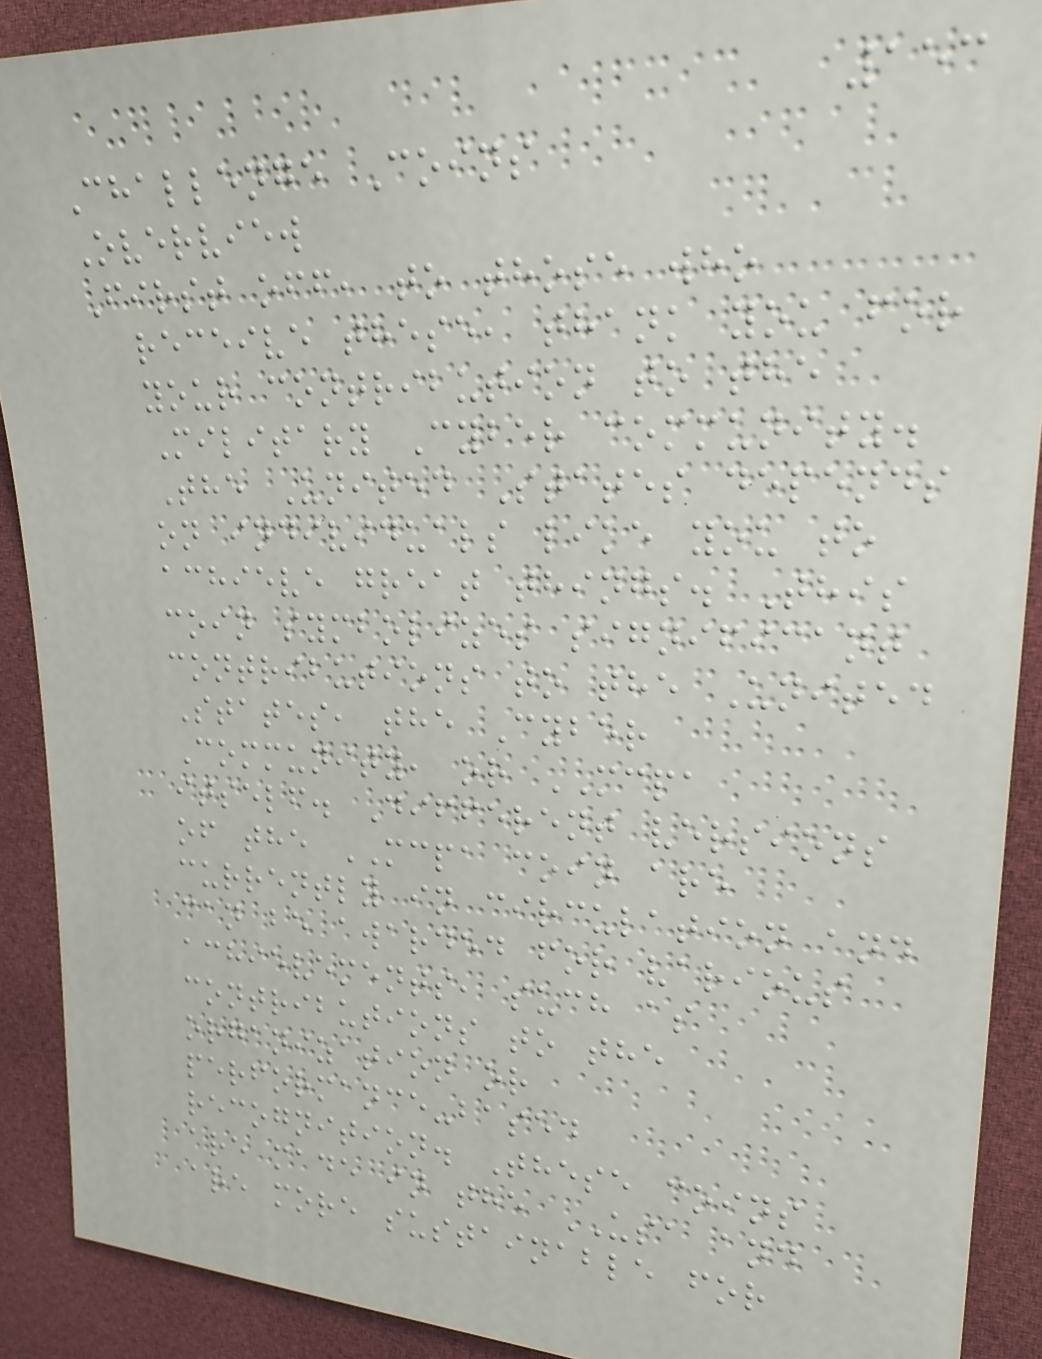153
Challenge Coins
Overview
First off, to those who
receive these, thank you for
your contribution to the
Military Cyber community.
The United States depends
on individuals like you to
achieve great things. This
coin symbolizes significant
contributions to the United
States, the Cyber
Community, or MCPA
itself. Different versions
of the MCPA coin are
currently in circulation and
can be awarded for various
achievements, such as
contributions to the
organization or
performance-based
recognition. These coins
are made in the USA and
are more sustainable for
